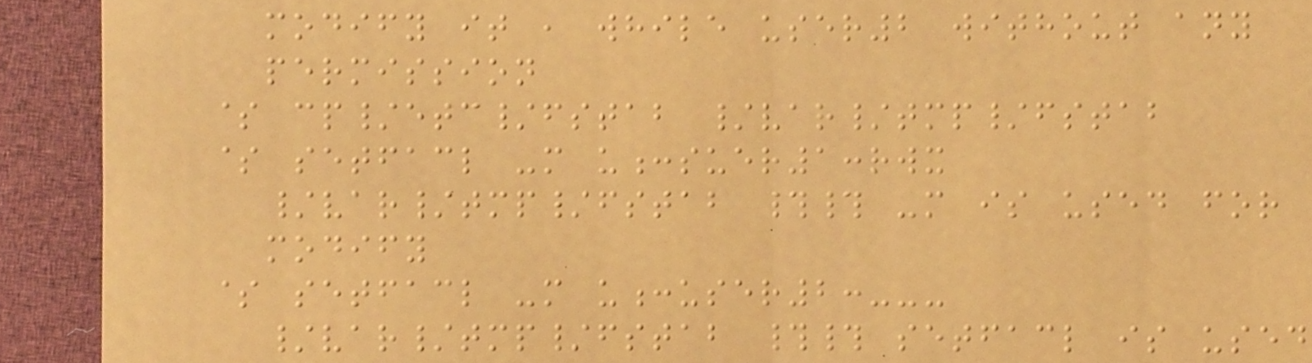modify it , while user2 without any
permission
$ cp/etc/fstab /var/tmp/fstab
$ setfacl -m u:suer1:rwx
/var/tmp/fstab ## -m is used for
modify
$ setfacl -m u:user2:---
/var/tmp/fstab ## setfacl is used
